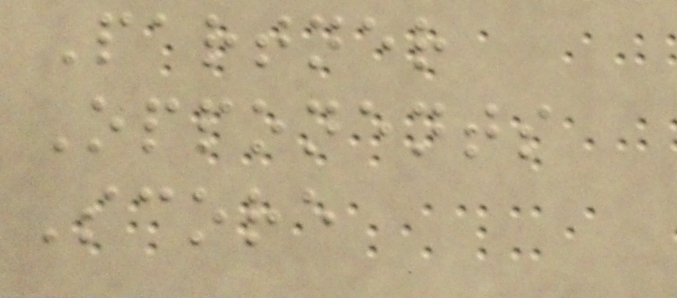Partner
Opponents
Score
